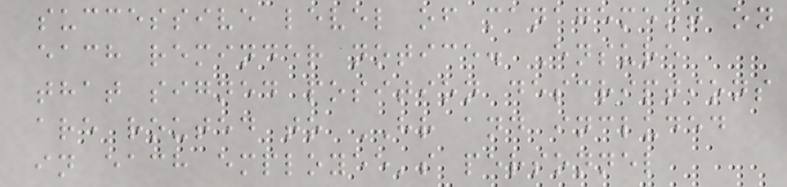successive level of management on
each reminder notice. Ensure
that signed position descriptions
are routed to HR and included
in each employee's personnel
